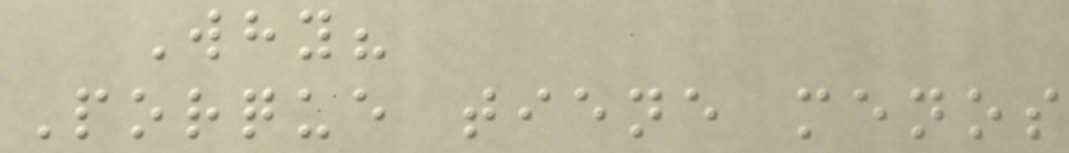Why?
Porque tiene menos
